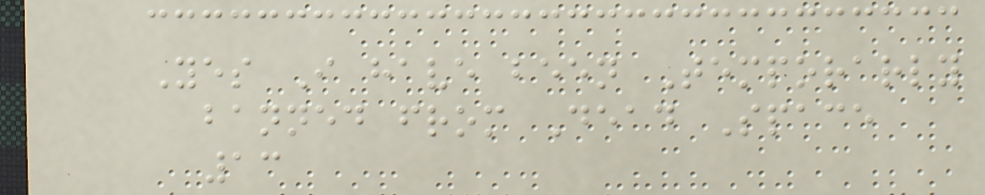Yes I have been Temporarly
banned from Dead Space
13
